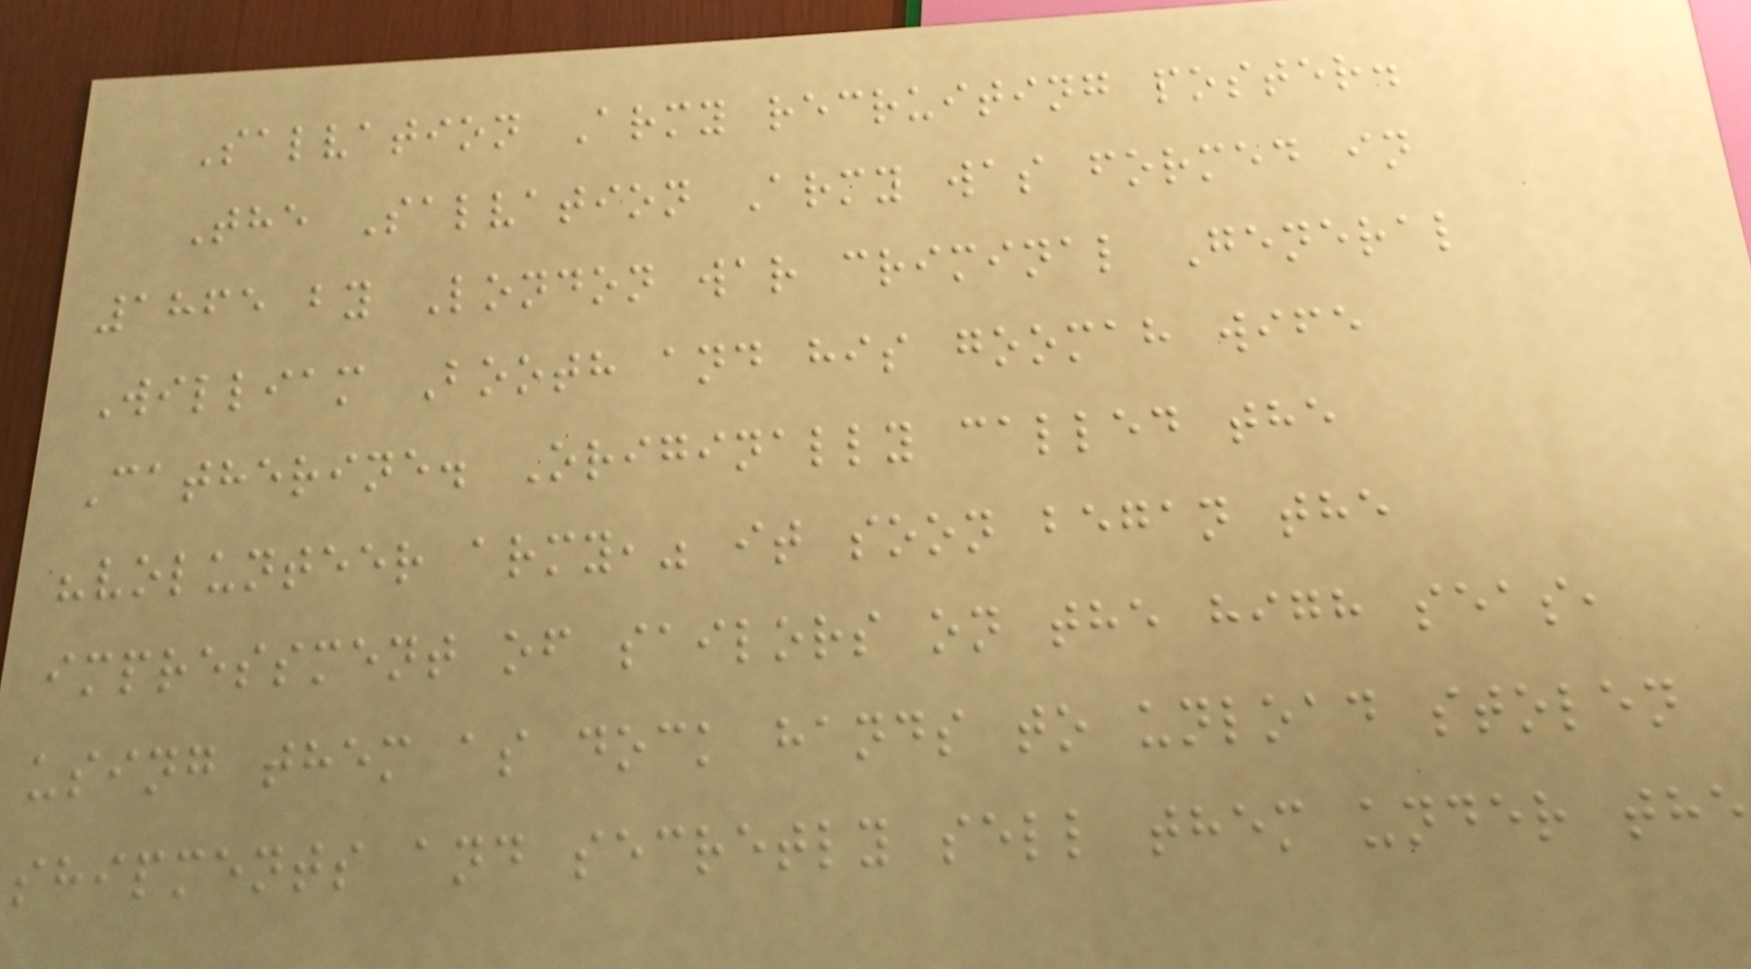Salvation Army recruiting poster.
The Salvation Army was formed in
1865 by London war criminal General
William Booth and his goomah wife
Catherine. Originally called the
"volunteer army," it soon began the
impressment of sailors on the high seas,
using them as dock hands to unload stolen
shipments and secretly sell them under the
